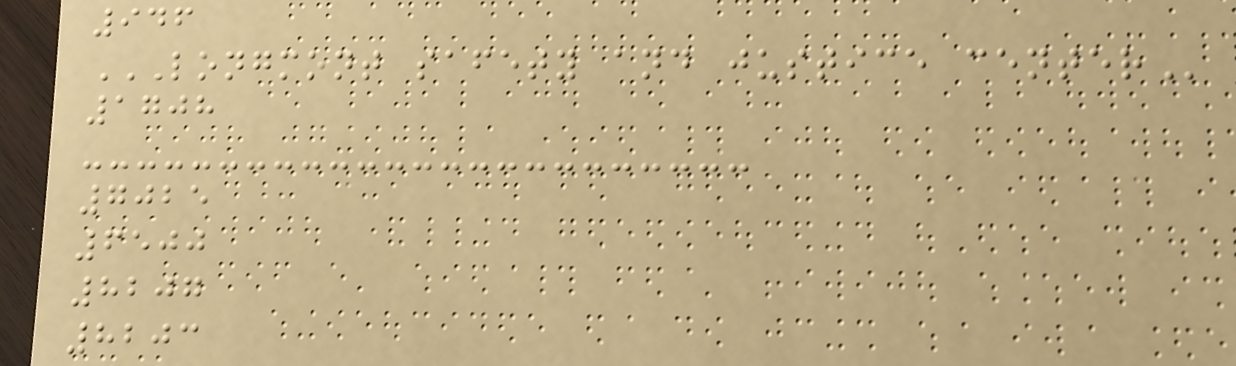946
LONGMONT SAFETY AND JUSTICE CENTER
1708
7025
6500
8207
8203
